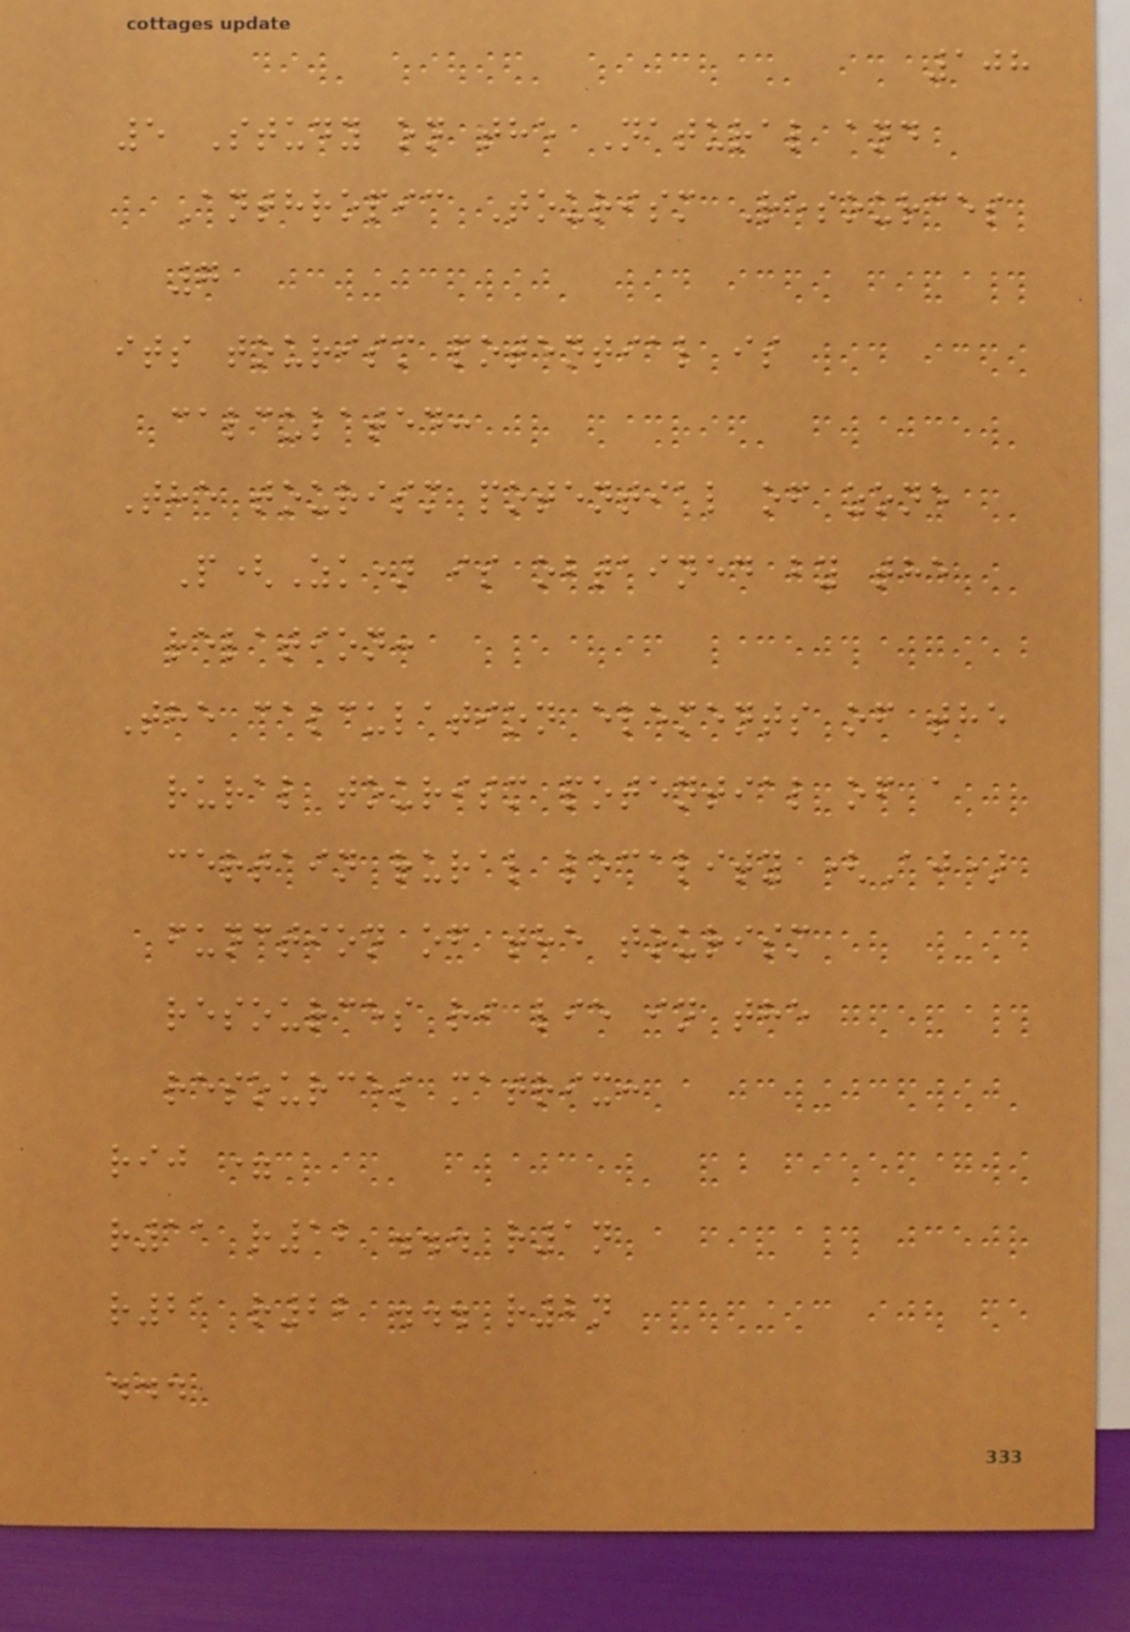108
5 Study on the Natural and
Anthropic Tourism Resources
7
its tourism potential is
calculated:
The tourism potential of zone
P(Zk) is obtained by the
relation:
The calculation elements of the
rural tourism potential of a
certain rural locality (Aj)
function of the tourism
resources ri lie in the
resources matrix:
rij =
r11 r12 ... r1n
r21 r22 ... r2n
...
